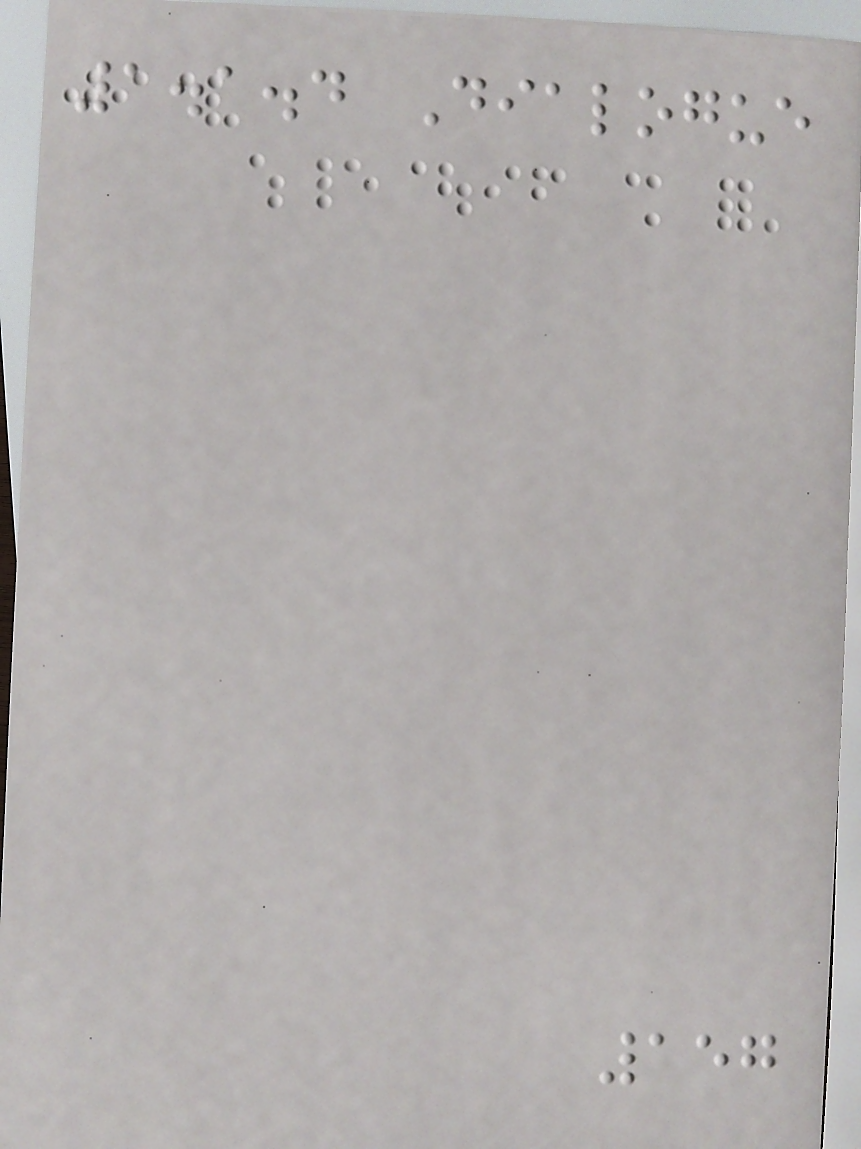1.1.4 Dialogue
157
